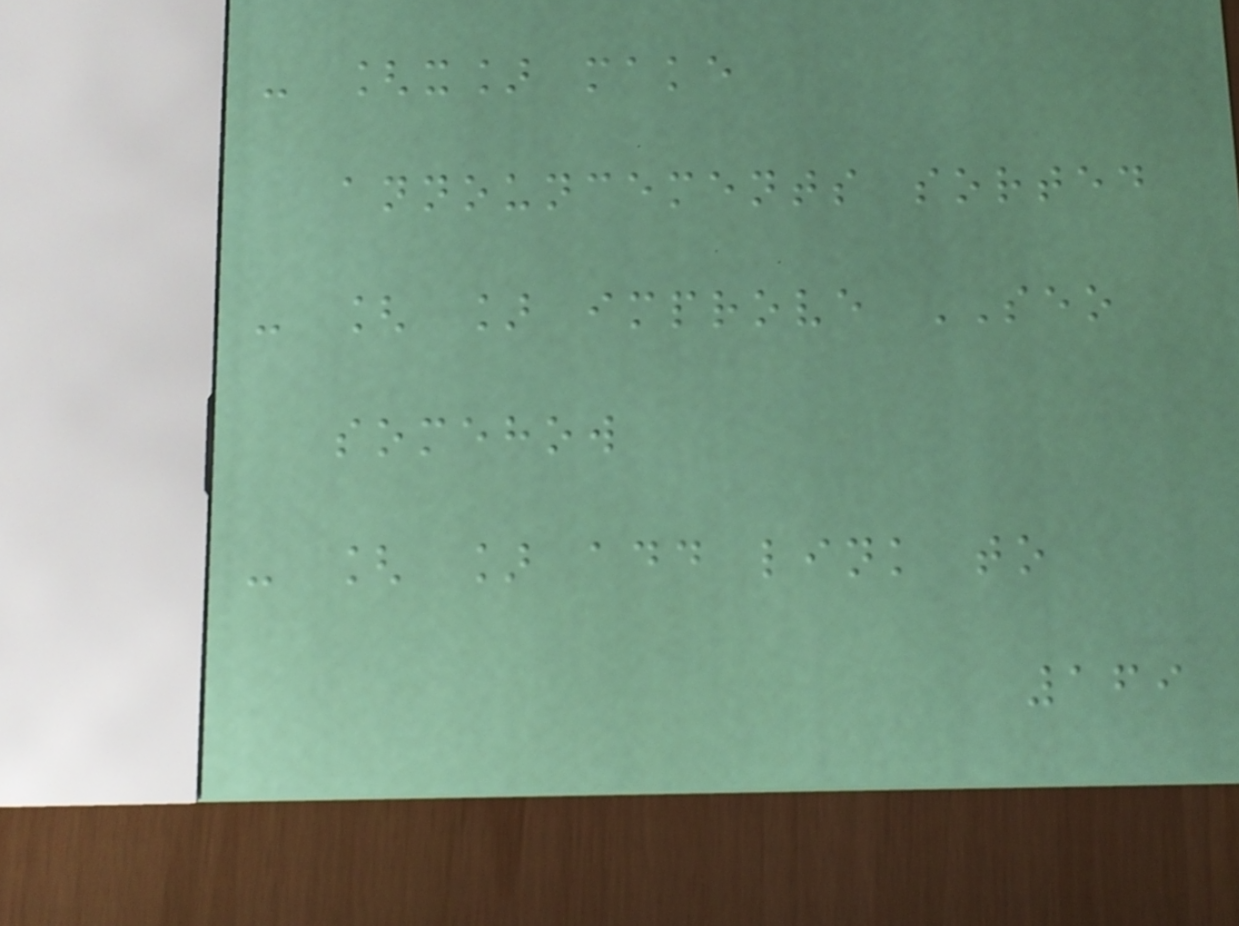- [x] make
announcements sorted
- [ ] improve SEO
somehow
- [ ] add link to
169
